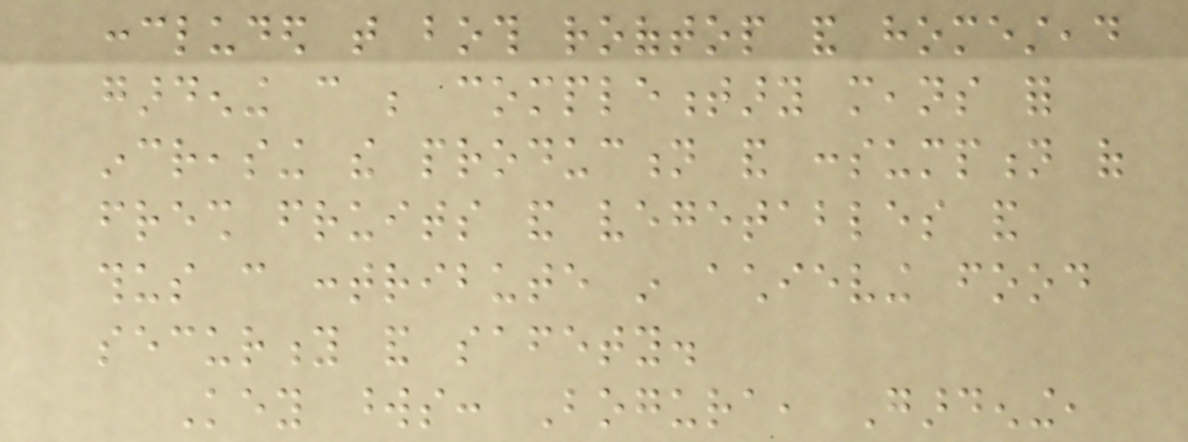concluded that both rooftop and homestead
gardening can be complementary means for
increasing the production and consumption of
fresh fruits and vegetables and
thus can contribute in achieving food
security and safety.
Key words: Bogura, Gardening,
